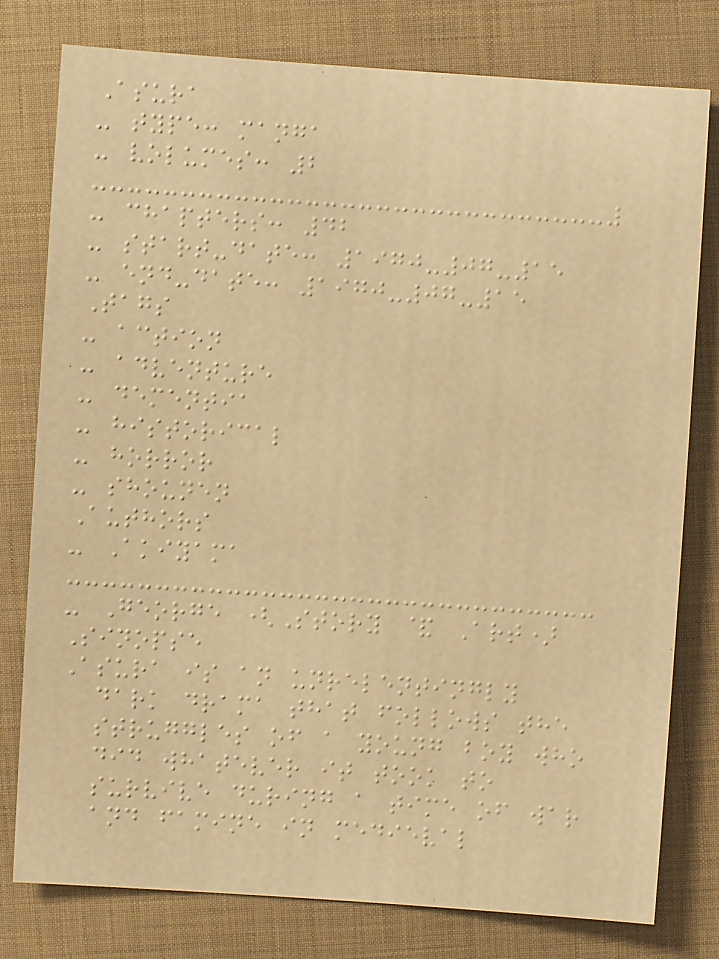Asura
- type: manga
- volumes: 2
- chapters: 42
- start-date: 1970-07-15
- end-date: 1970-07-15
Tags
- action
- adventure
- dementia
- historical
- horror
- shounen
Authors
- Akiyama
- George (Story & Art)
Sinopse
Asura is an unrelentingly
dark drama that follows the
struggles of a young boy who
did whatever it took to
survive during a time of war
and famine in medieval
